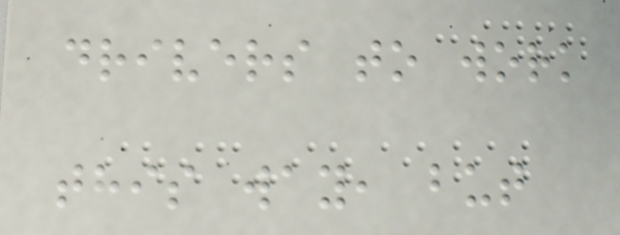drivers to work
this way, but
